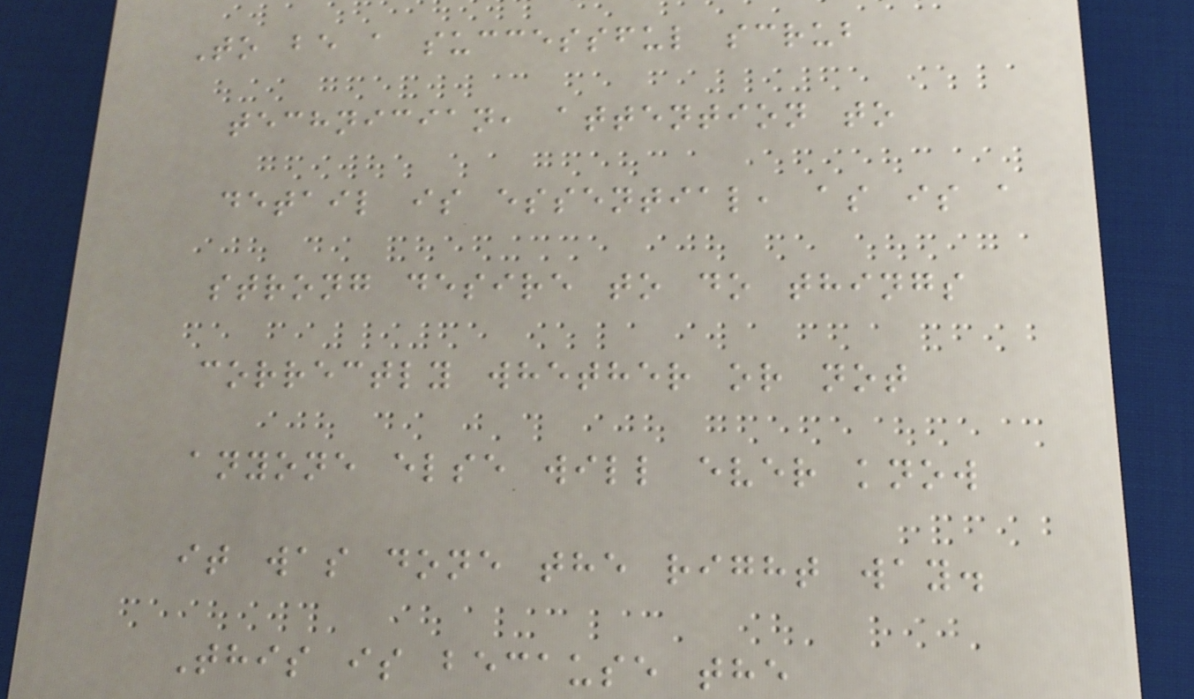To be a successful scrub
technician, attention to
detail is essential, as is a
strong desire to do things
correctly whether or not
anyone else will ever know
it was done the right way.
This is because the
